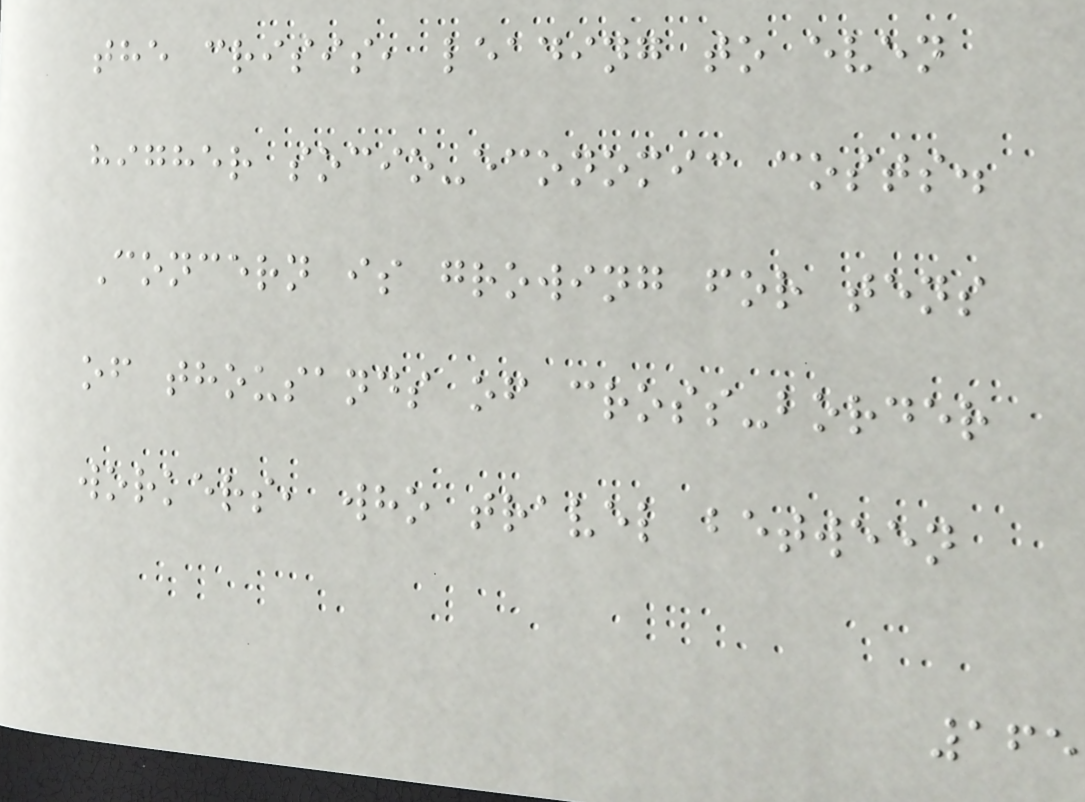the crisis, leading to even
higher socio-economic costs.
Concern is growing for tens
of thousands of cross-border
workers, who travel between
165
